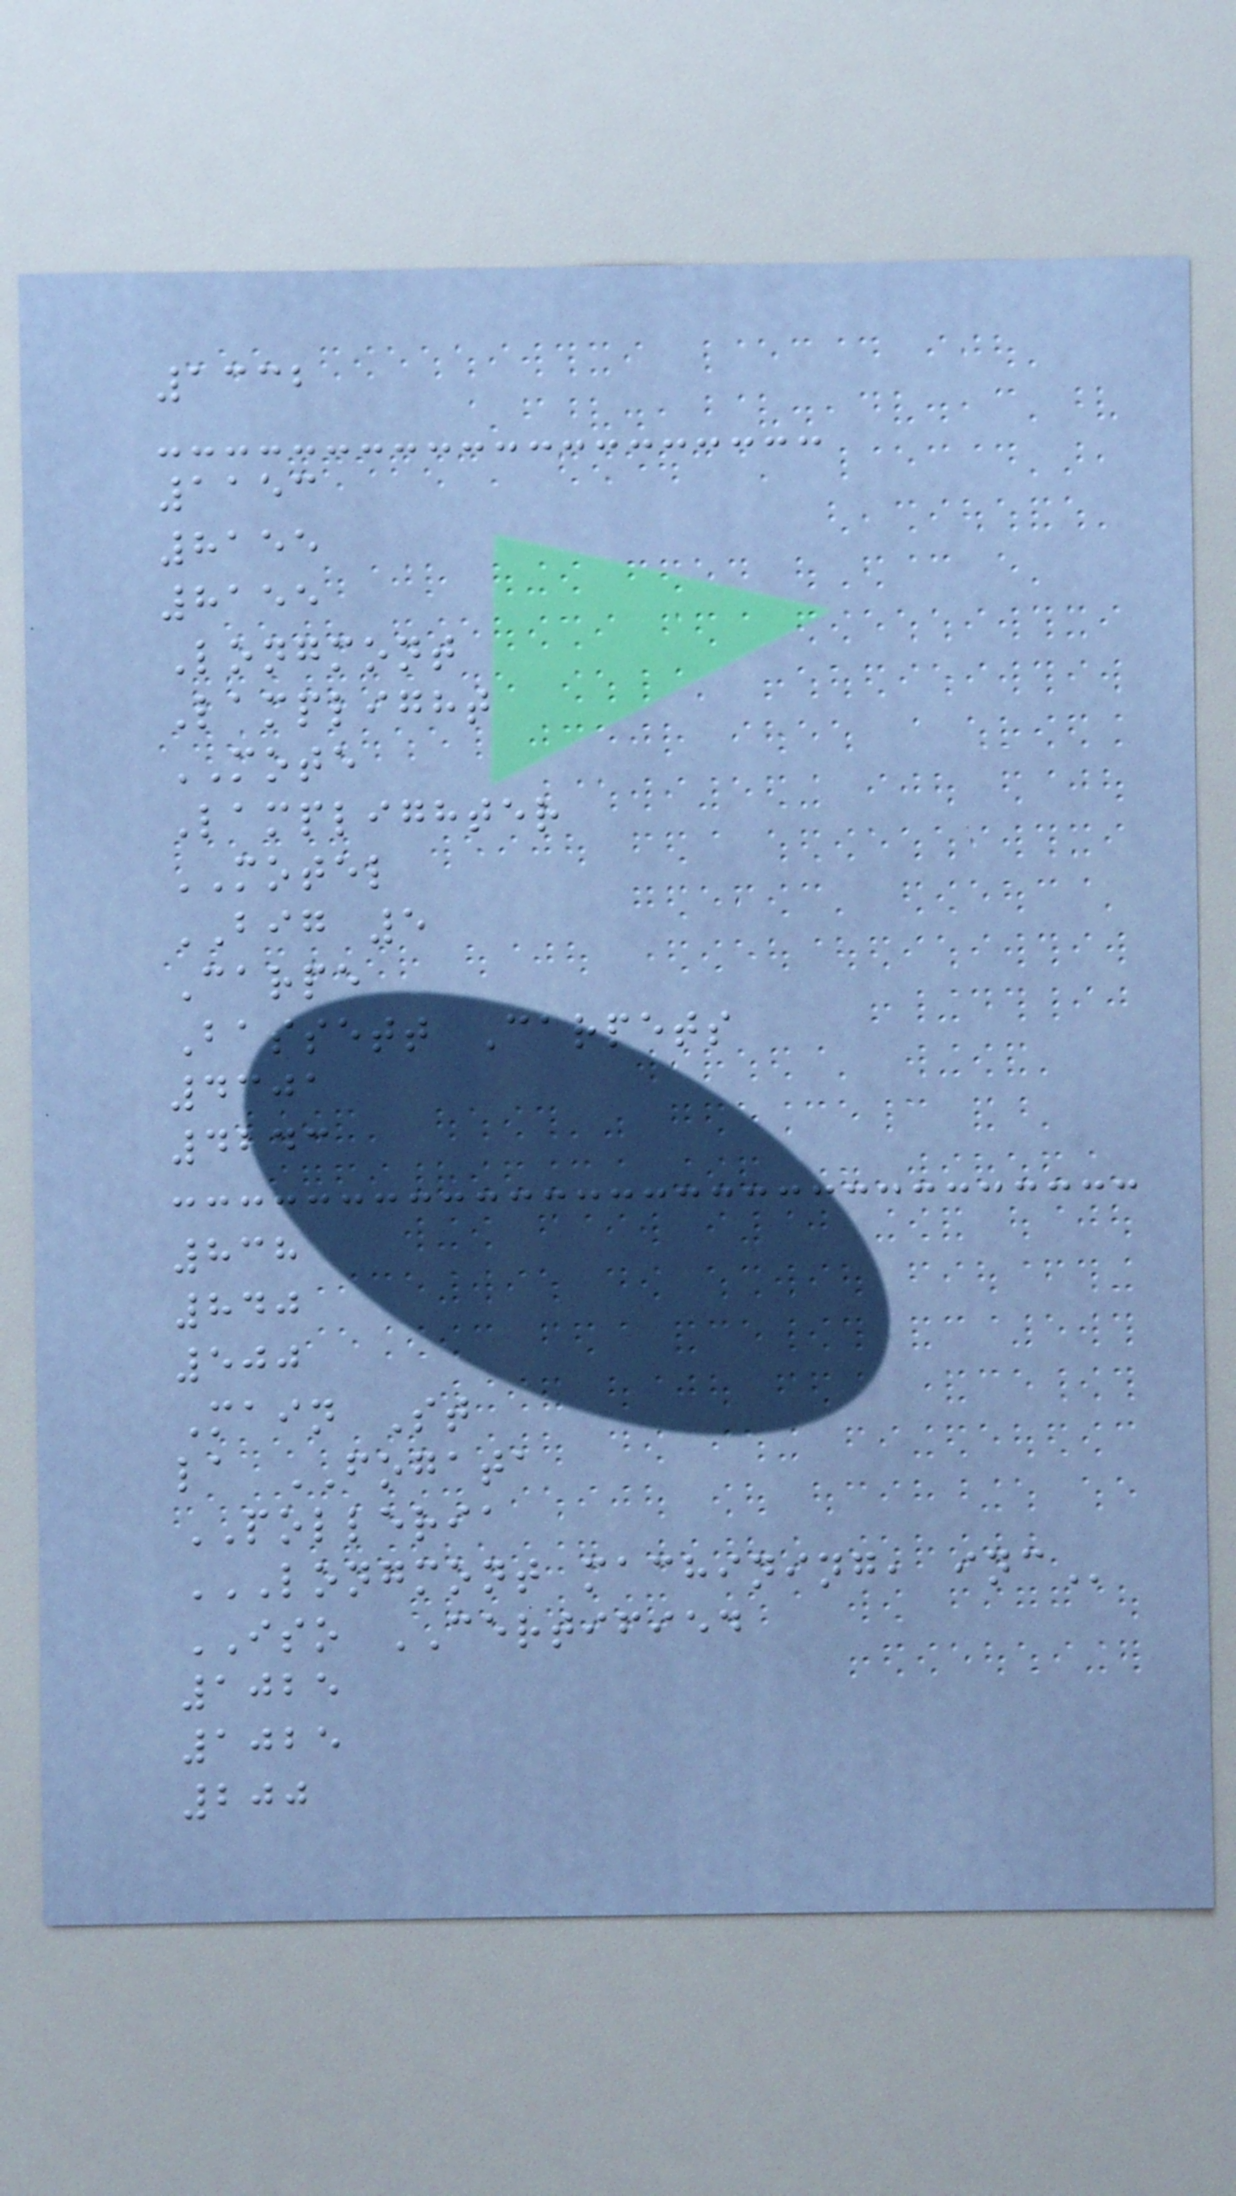1332
1153
8155
8155
Longmont
Lamplight
MOTE
Lamplighter
MOTEL
BIG 5
Carpe
Bassett Carpets
4301
4243
838
840
500
Main St
la FOGATA
POLLERIA
LONGMONT MACHINING, INC
ISO CERTIFIED
1025
1025
200
